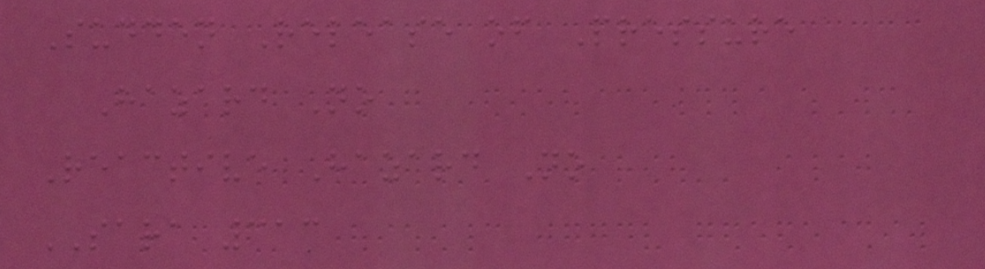Sudden Release of Pressure
Hazard No
Reactive Hazard No
SARA 313
